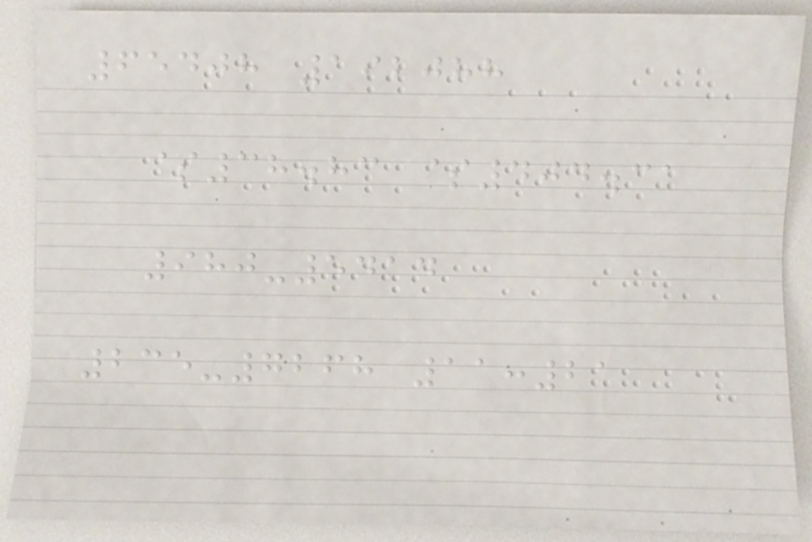65408 192088
$38.83 $404.31
980-5414
235-7268 11:21
